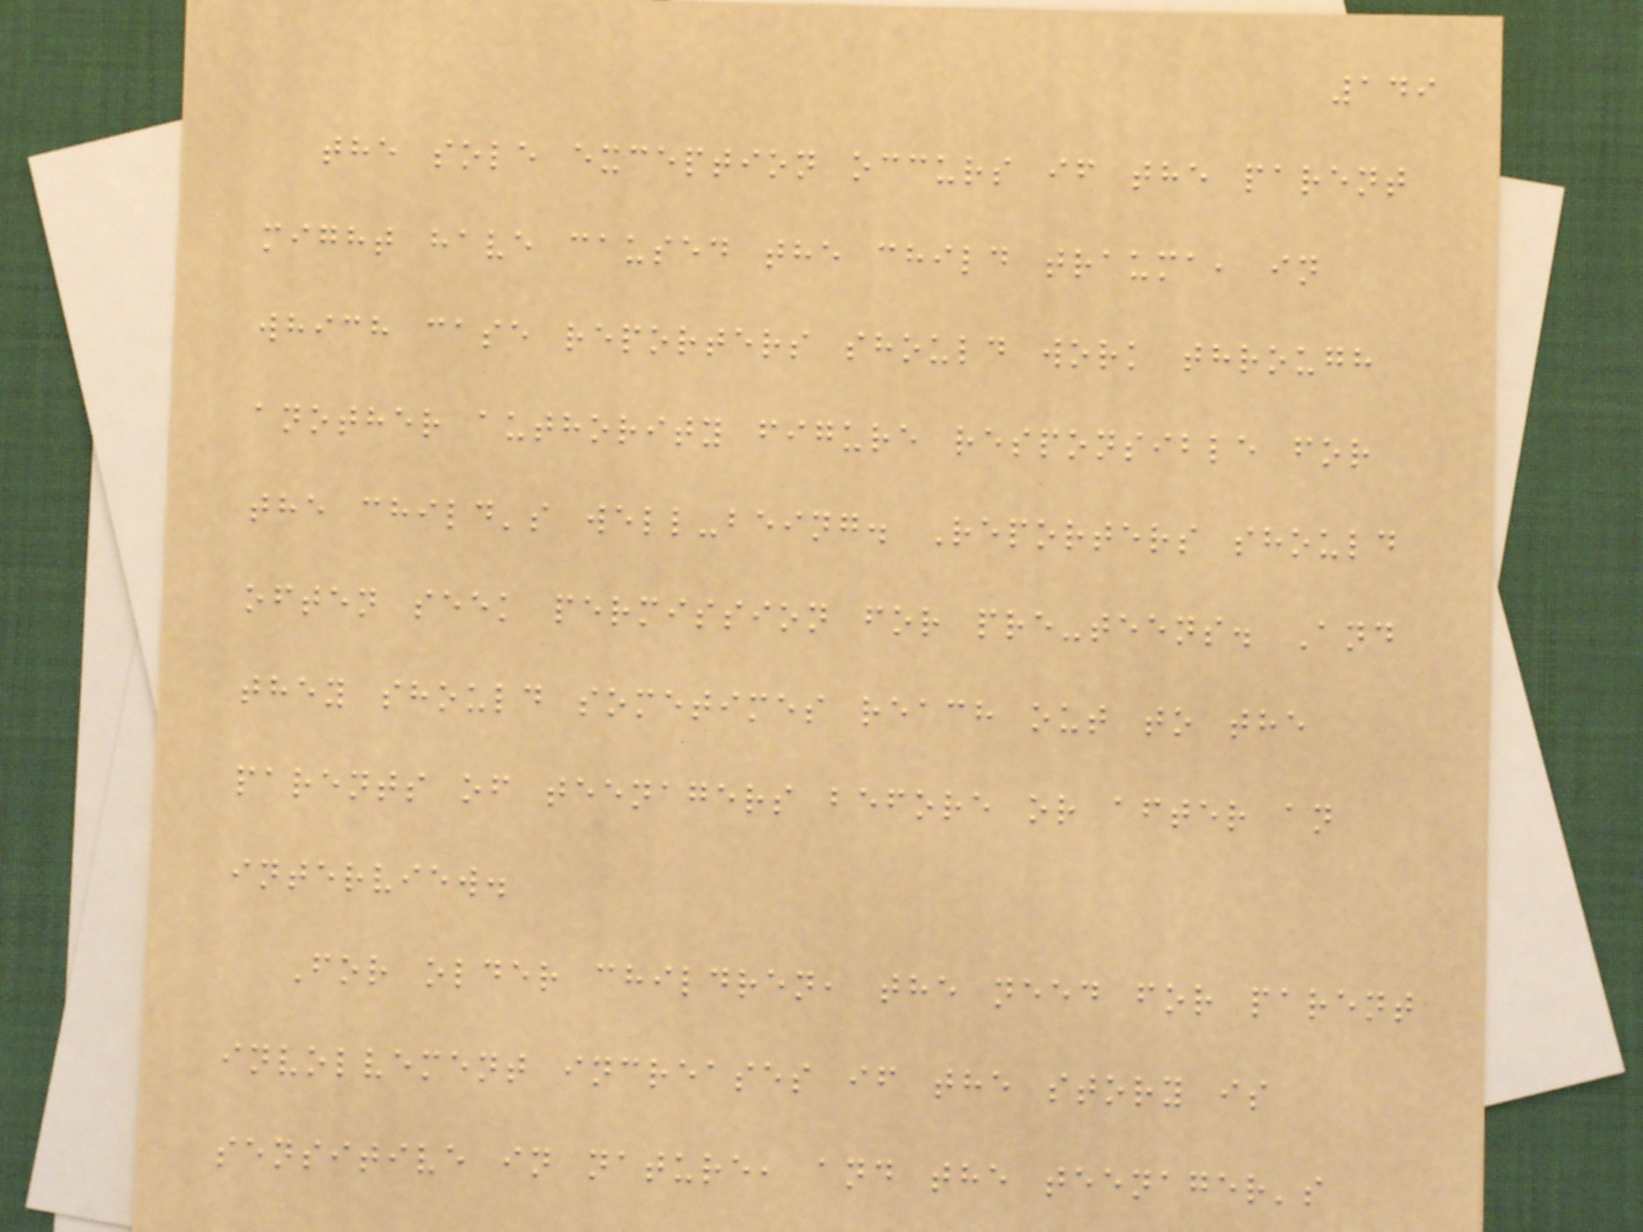149
the sole exception occurs if the parent
might have caused the child trauma, in
which case reporters should work through
another authority figure responsible for
the child's well-being. Reporters should
often seek permission for pre-teens. And
they should sometimes reach out to the
parents of teenagers before or after an
interview.
For older children, the need for parent
involvement increases if the story is
sensitive in nature, and the teenager's
